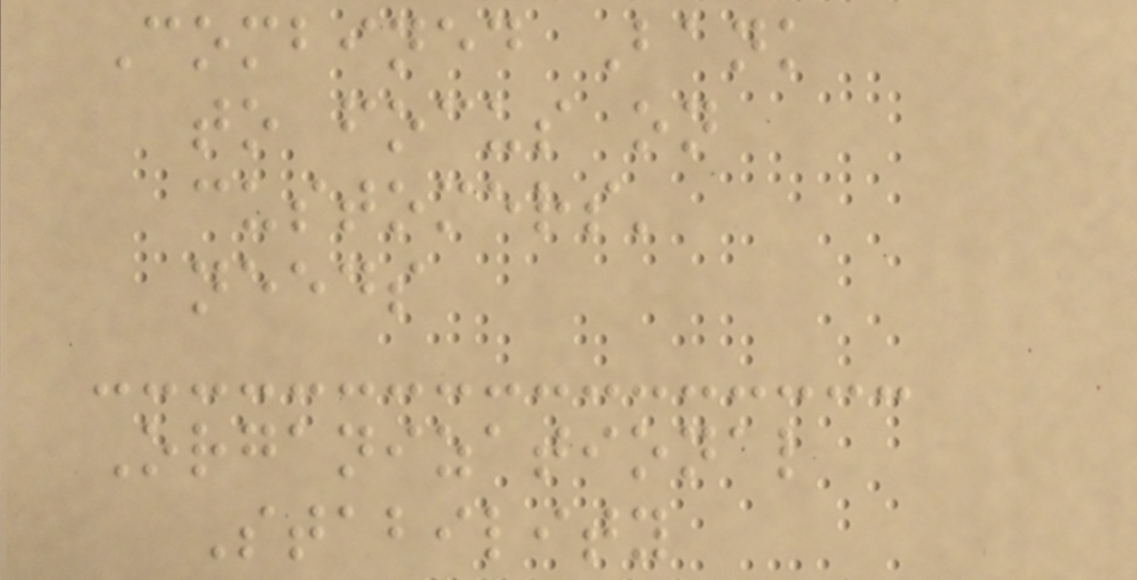Combined Bank
to focus on
customers'
needs
Organizational
Stability
